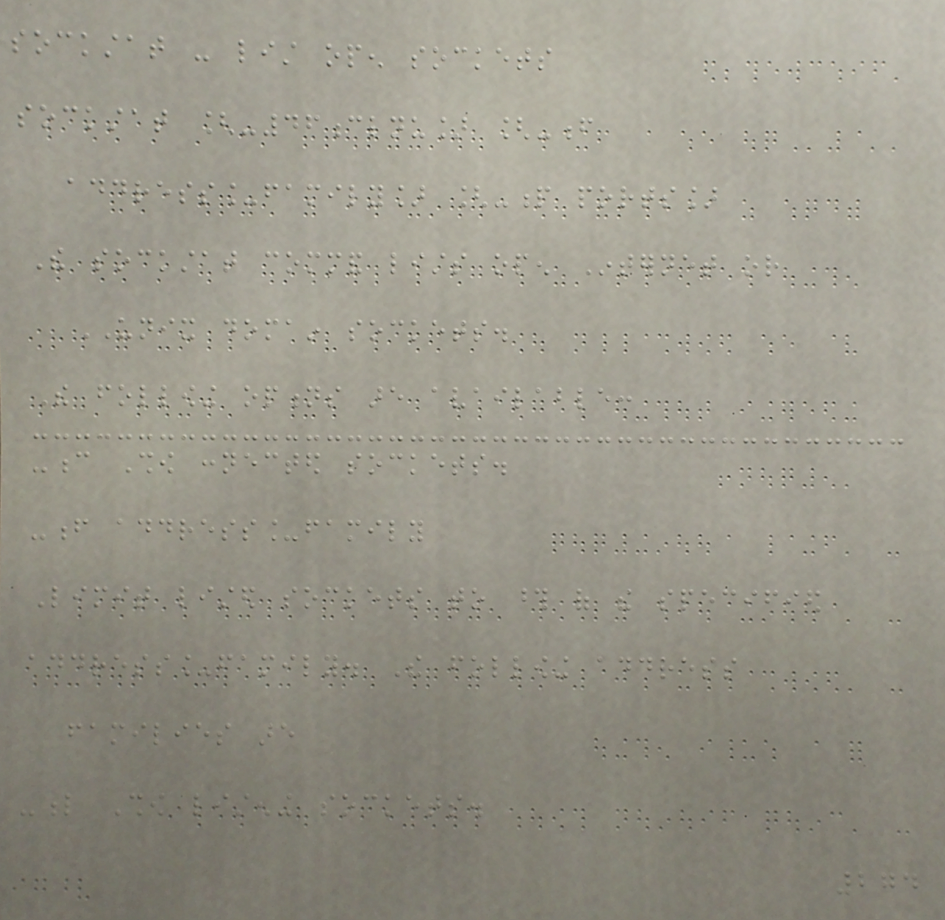sockstat - list open sockets
sockstat [-46clnu] [-f
address_family] [-p ports]
The sockstat command lists open Internet or
UNIX domain sockets.
The following options are available:
-c Show connected sockets.
-f address_family
Limit listed sockets to those of the specified
address_family. The following address
families are
-l Show listening sockets.
274
